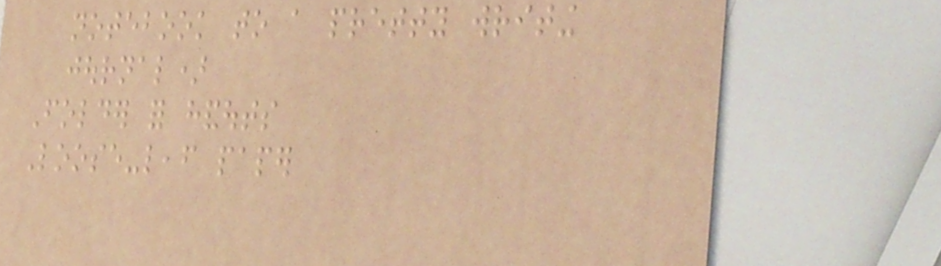notebook to a pretty writing
journal)
Folder for handouts
Loose-leaf paper
